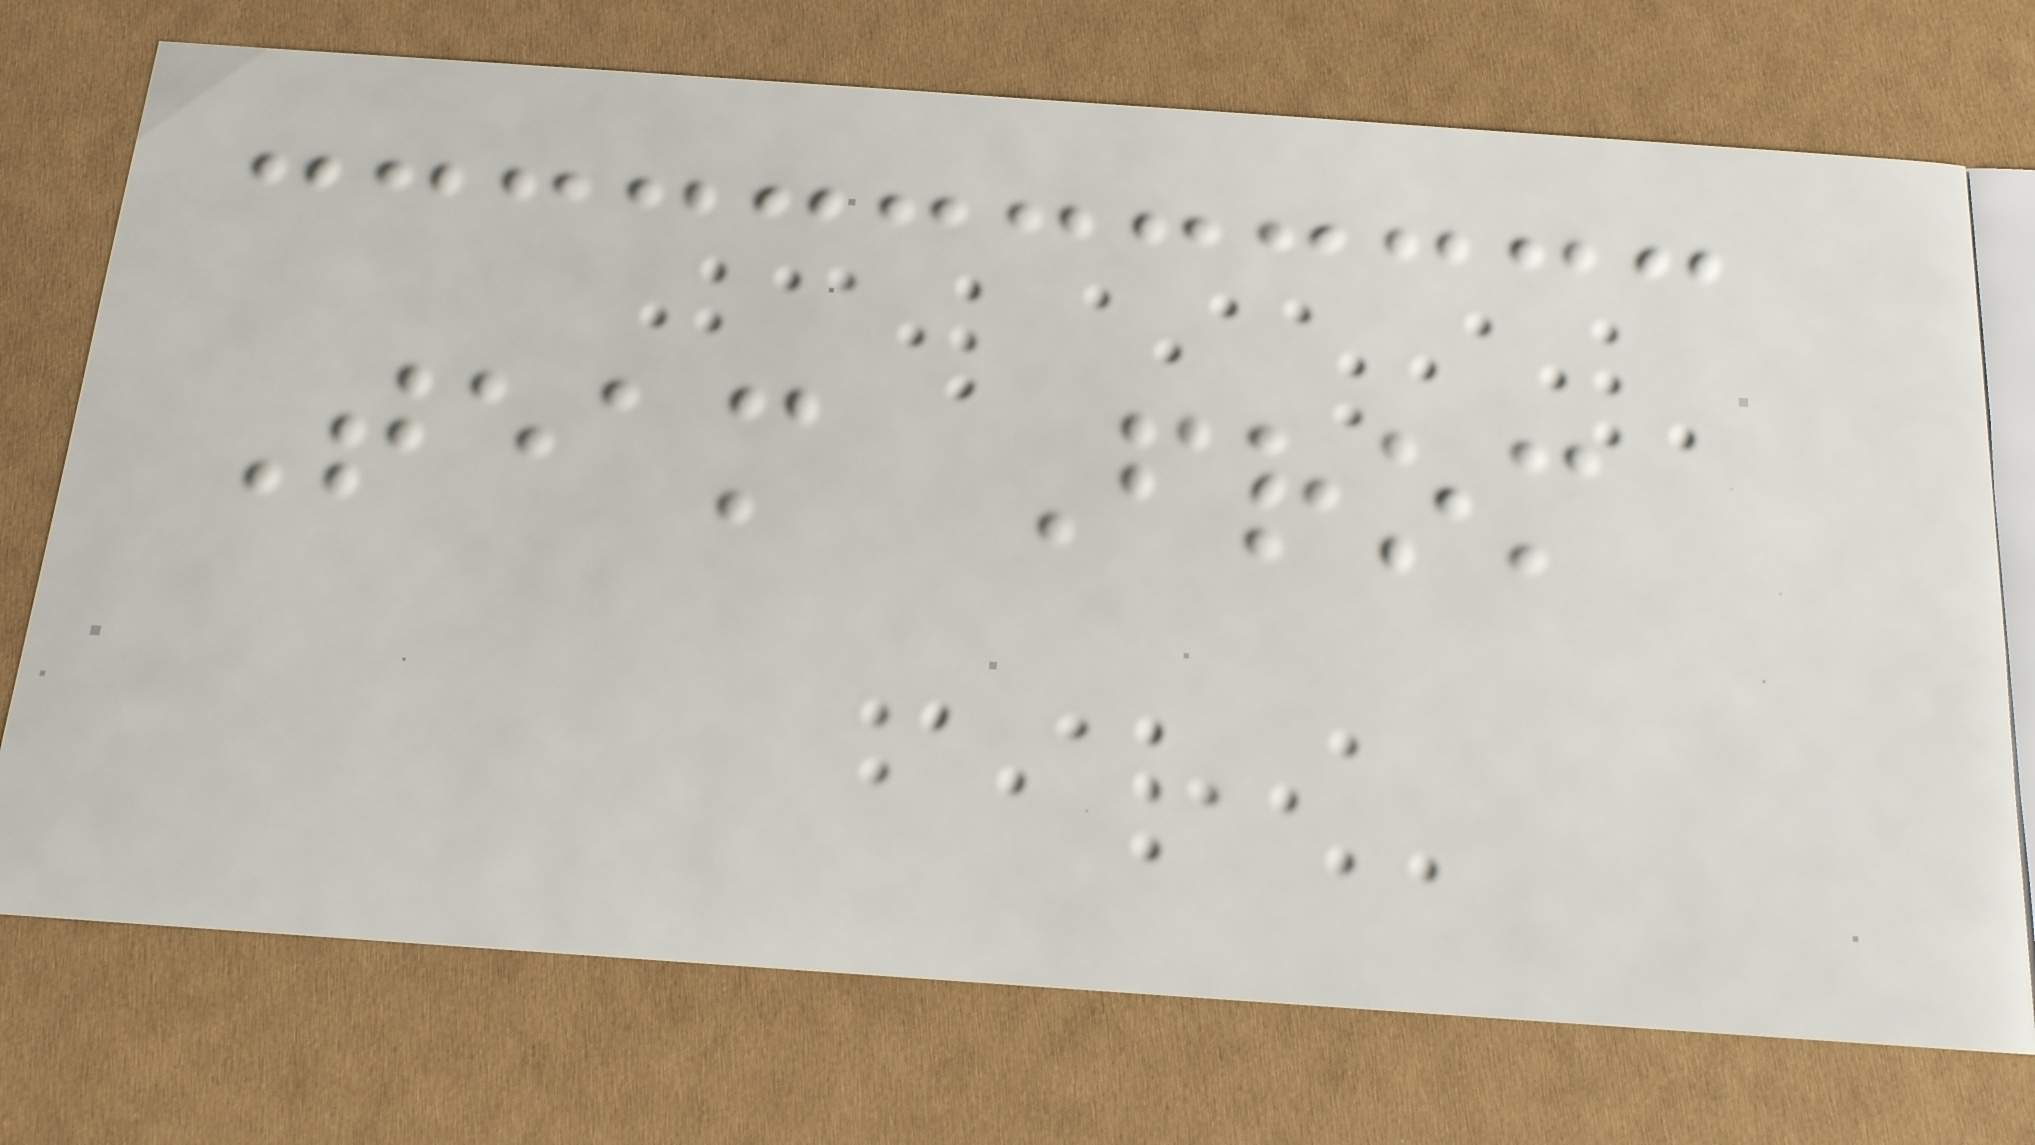Team From
